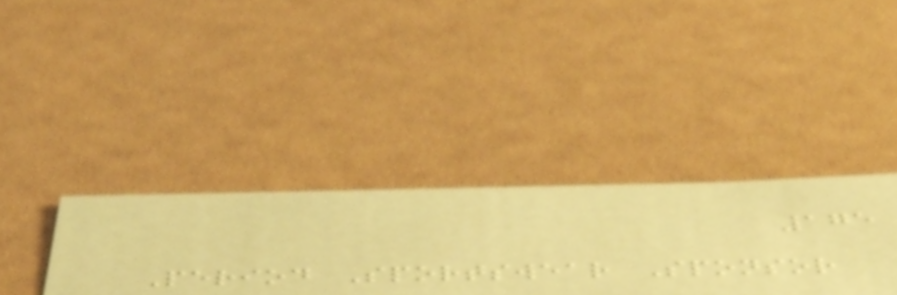175
Period Sportswear Sponsor
